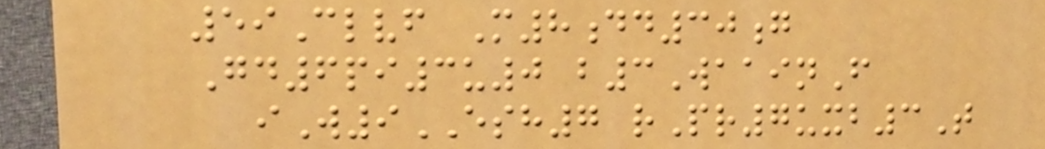59Clvf M8dd30g
Gd6pi3u0 b3WaainF
iW9ESH7 rPr7uxb3T
